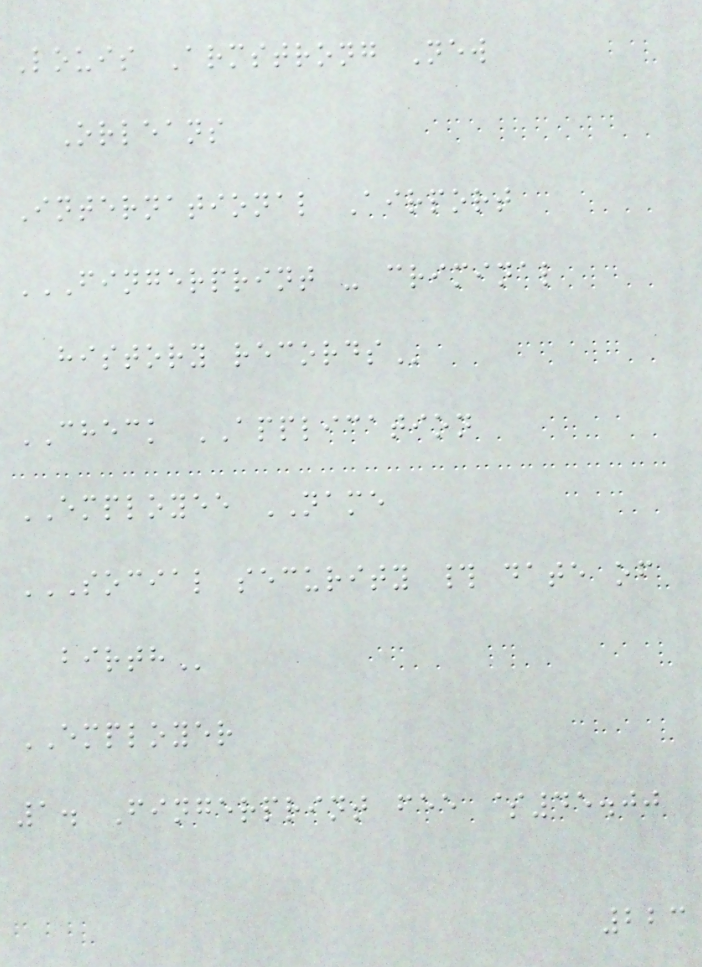Louis Armstrong New
Orleans
International Airport
FINGERPRINT - CRIMINAL
HISTORY RECORDS
CHECK APPLICATION
EMPLOYEE NAME
SOCIAL SECURITY # DATE OF
BIRTH
EMPLOYER
1. Fingerprint fee $45.00
223
